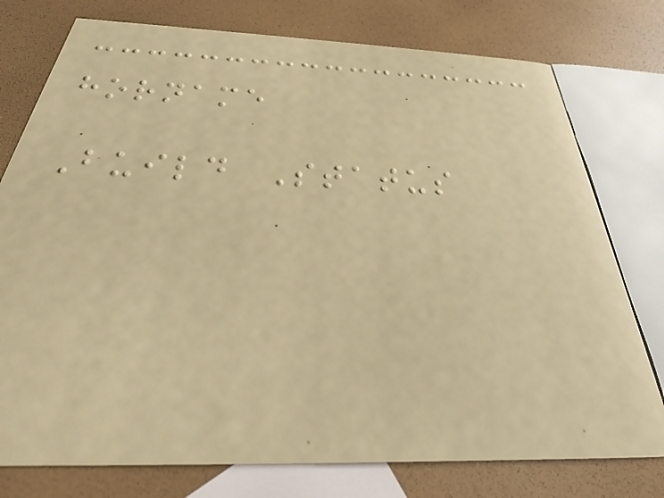horname
Build Status
